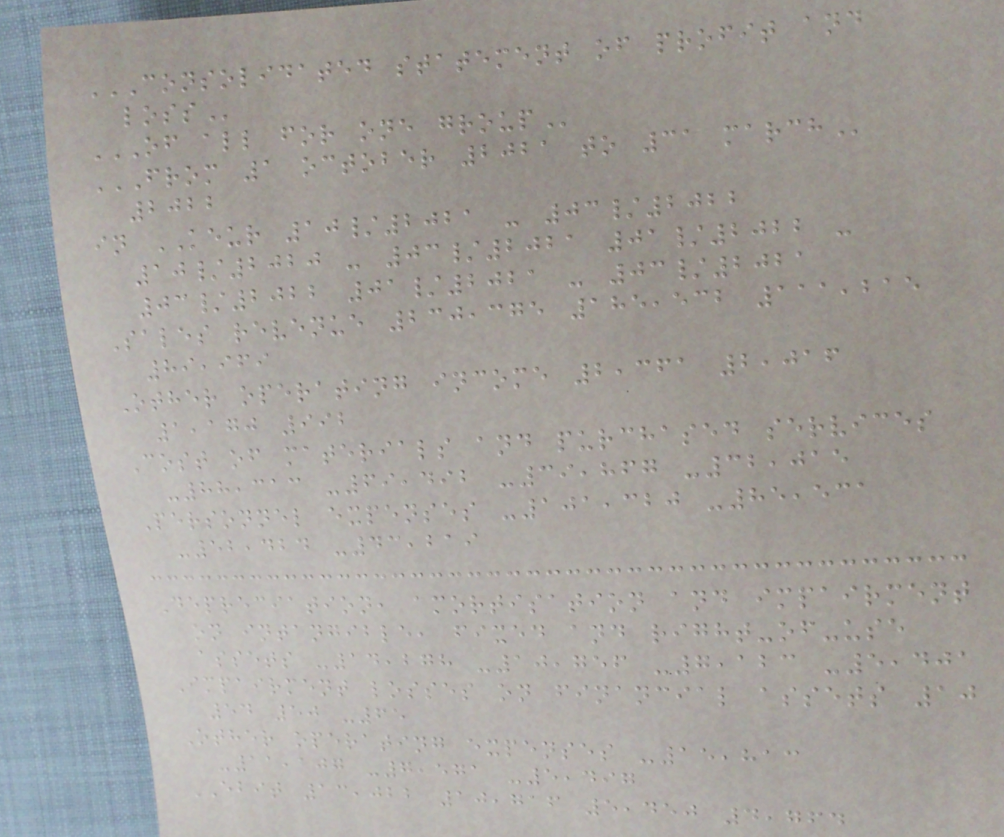CONSOLIDATED STATEMENT OF PROFIT AND
LOSS
OF ALL FOR ONE GROUP
FROM 1 OCTOBER 2021 TO 31 MARCH
2022
in KEUR 10/2021 - 03/2022
10/2020 - 03/2021 01/2022 -
03/2022 01/2021 - 03/2021
Sales revenue 230,375 185,532 111,215
89,969
Other operating income 2,361 2,016
1,170 992
Cost of materials and purchased services
-88,313 -69,492 -39,867 -32,015
Personnel expenses -101,320 -85,531
-52,424 -43,219
Depreciation, amortisation and impairment
on intangible, fixed and right-of-use
assets -14,278 -10,756 -7,123 -5,401
Impairment losses on financial assets 10
54 50 -65
Other operating expenses -15,813
-11,107 -7,571 -5,497
EBIT 13,022 10,716 5,450 4,764
